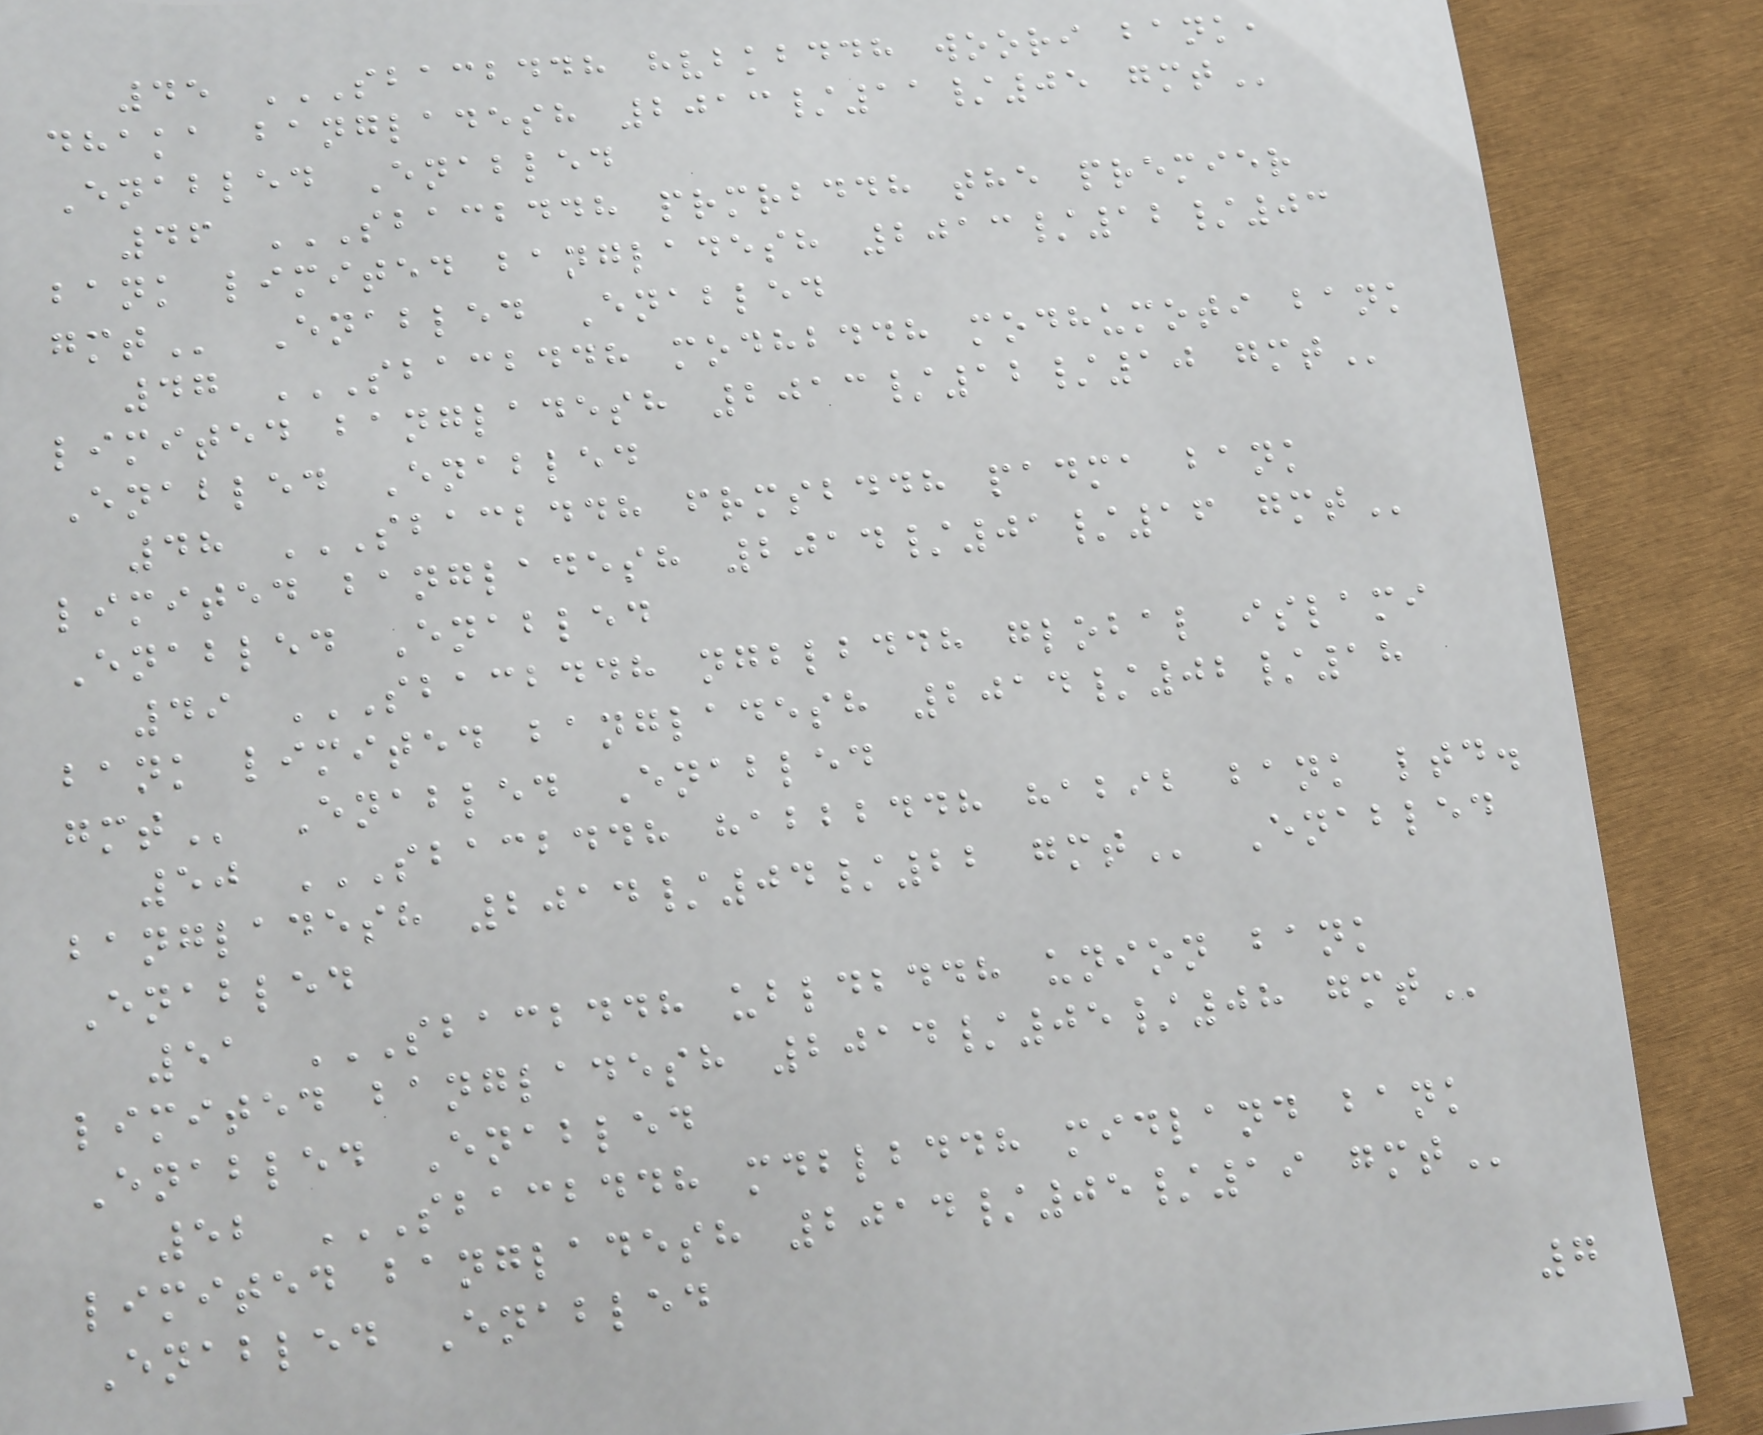45 SBACBDDH HVBKBDDH WOORI BANK,
DHAKA BANGLADESH 2013/11/05 GMT
Enabled Enabled
46 SBACBDDH PRMRBDDH THE PREMIER
BANK LIMITED BANGLADESH 2013/12/03
GMT Enabled Enabled
47 SBACBDDH MODHBDDH MODHUMOTI BANK
LIMITED BANGLADESH 2013/12/10 GMT
Enabled Enabled
48 SBACBDDH FRMSBDDH PADMA BANK
LIMITED BANGLADESH 2014/01/16 GMT
Enabled Enabled
49 SBACBDDH NGBLBDDH GLOBAL ISLAMI
BANK LIMITED BANGLADESH 2014/02/18
GMT Enabled Enabled
50 SBACBDDH HABBBDDH HABIB BANK LTD.
BANGLADESH 2014/04/22 GMT Enabled
Enabled
51 SBACBDDH UBLDBDDH UNION BANK
LIMITED BANGLADESH 2014/05/08 GMT
Enabled Enabled
52 SBACBDDH MDBLBDDH MIDLAND BANK
LIMITED BANGLADESH 2014/05/19 GMT
Enabled Enabled
7
